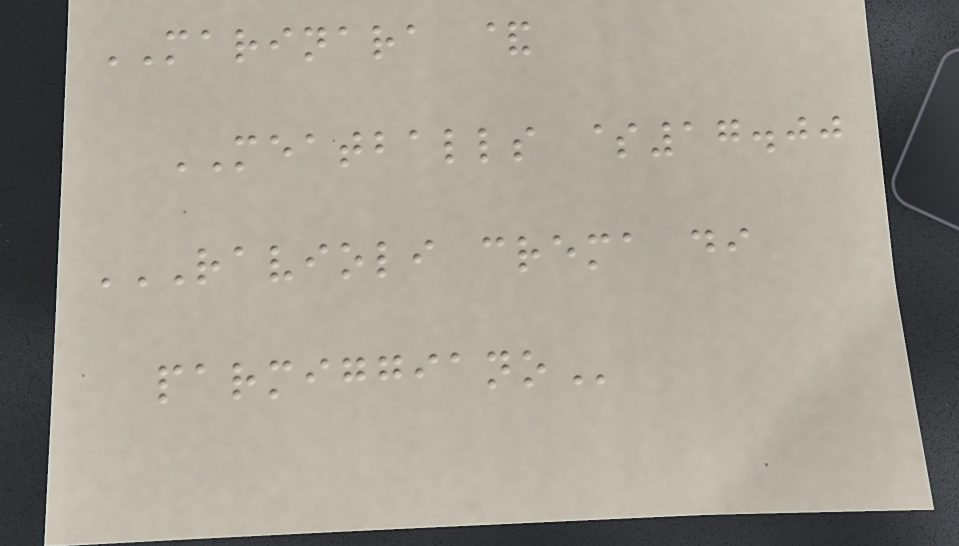MARINARA &
MEATBALLS $17.00
RAVIOLI CREMA DI
PARMIGGIANO
